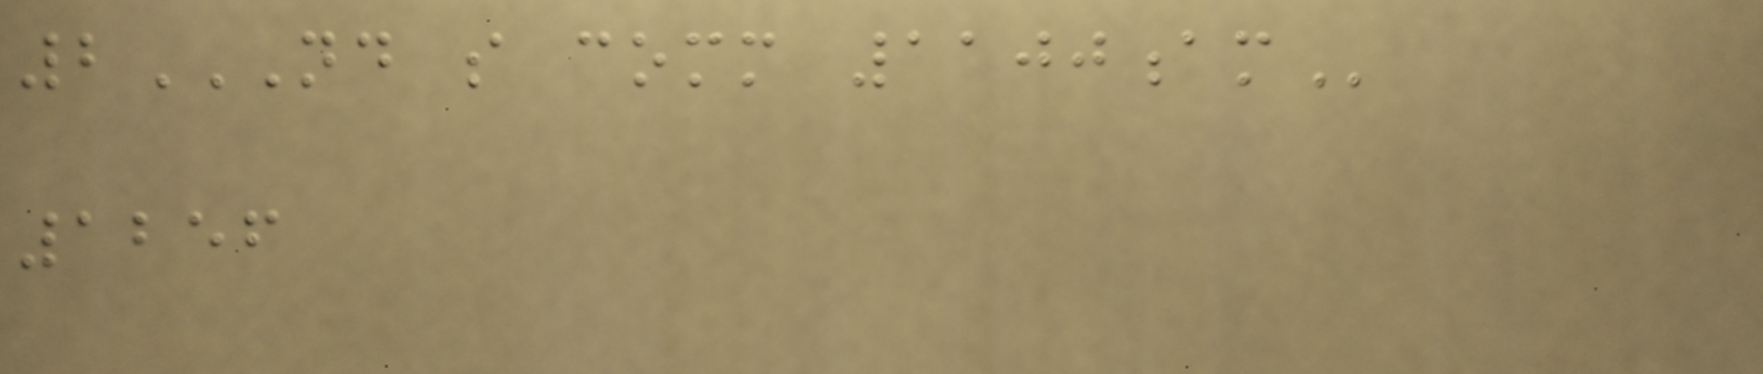2ND S COMM 1100AM
1256
